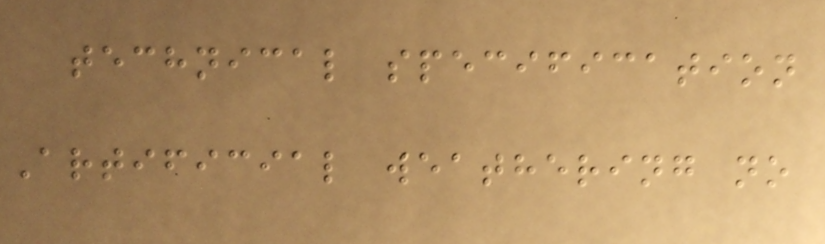technical specification
Artificial weathering no
